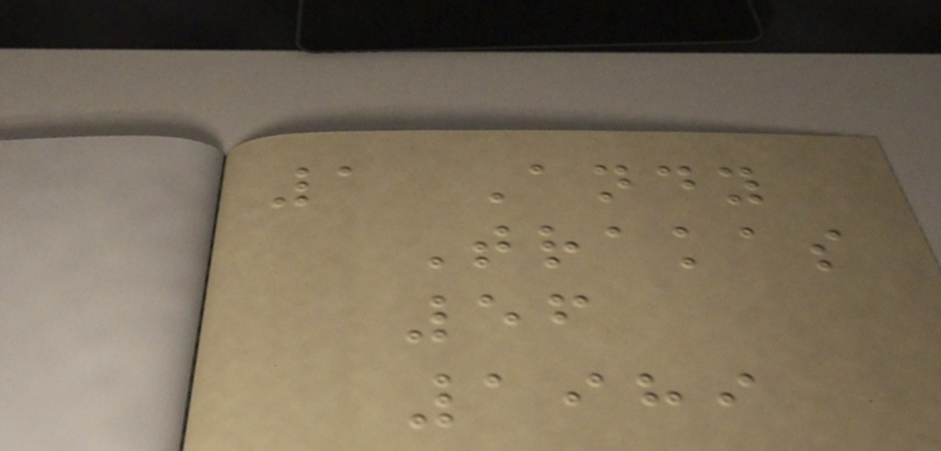1 Andy
Trakas
56
1989
